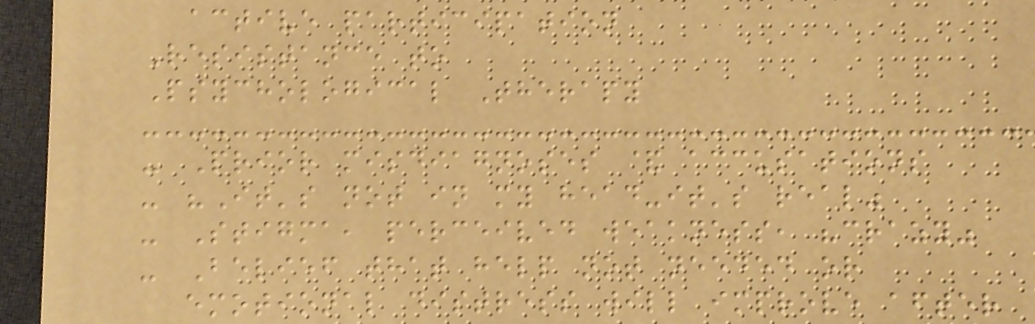active participation
Resistance to
Psychological Therapy
- Prior misdiagnoses & accusations
- "It's not in my head-it's real"
- Stigma, perceived weakness, "crazy"
- Belief that help not needed or
emotional distress will improve after
